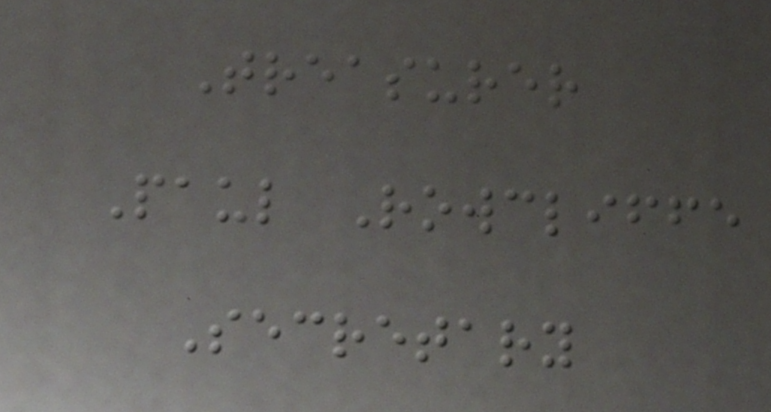Treasurer
Paul Rowcliffe
Secretary
